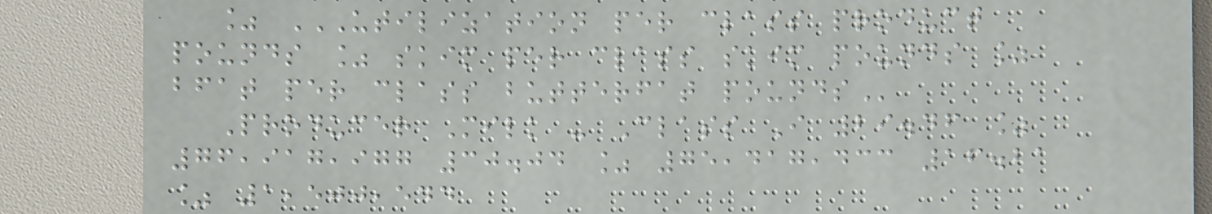% UTILIZATION PER CLASS PRODUCT
POUNDS % SKIM PER CLASS SKIM POUNDS %
BFAT PER CLASS BUTTERFAT POUNDS
Producer Milk - Class I 29.46 %
76,917,977 30.04 % 75,417,433 16.21
% 1,500,544
